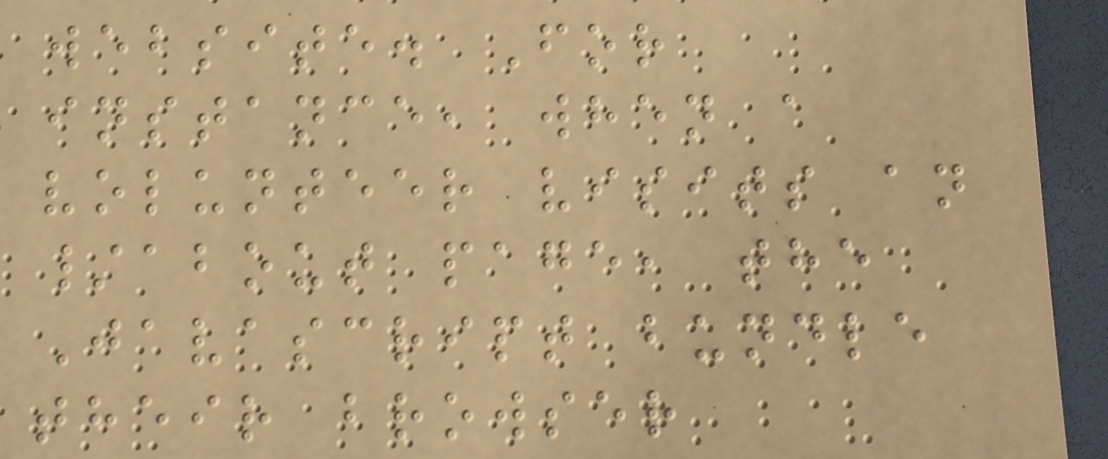website. For
instance, when a
volunteer visits an
/about page, the
Javascript bundle
their browser
